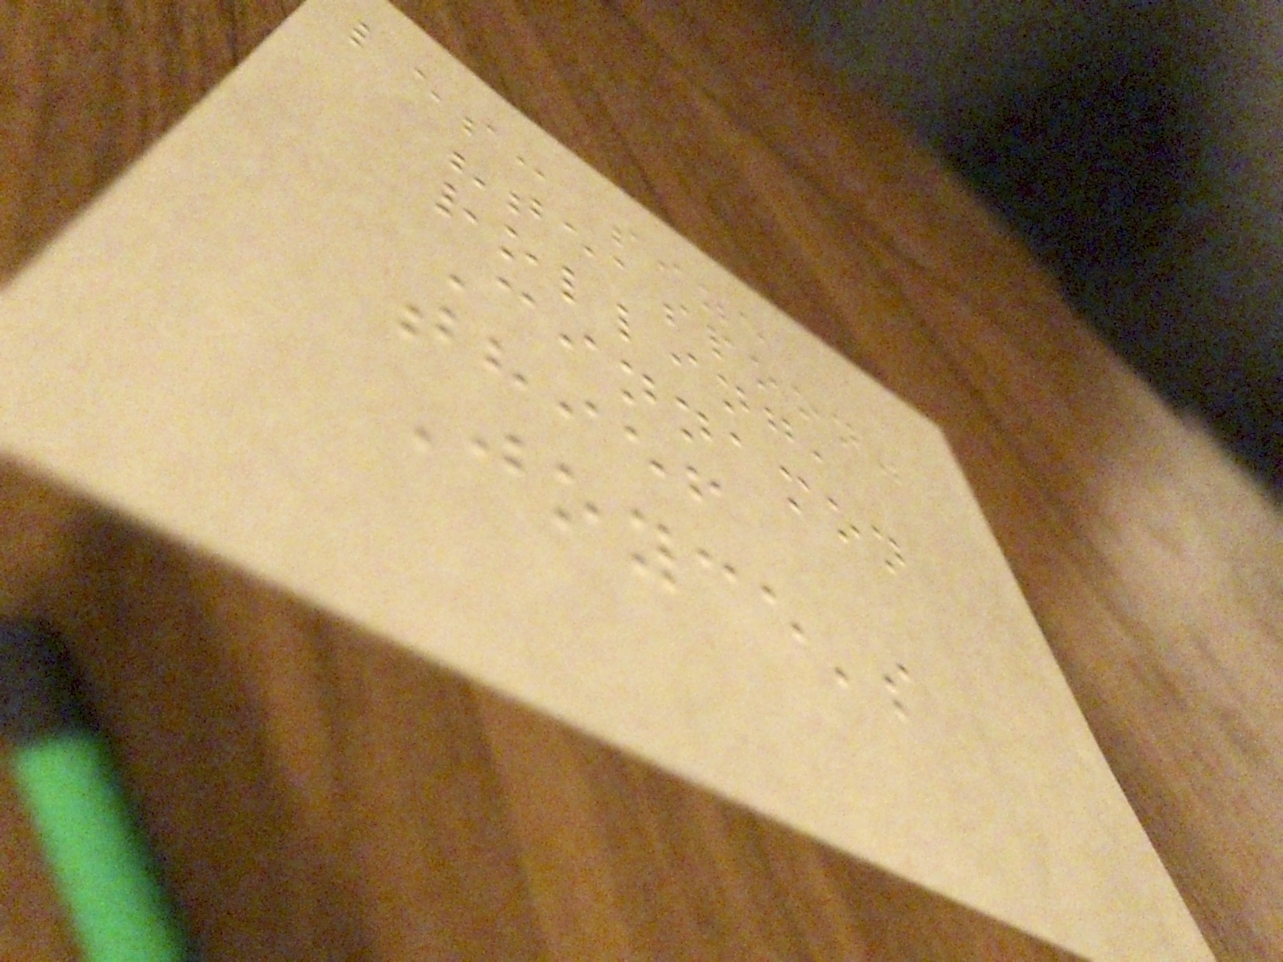les: size
"teaspoon"
rolling,
Cinnamon
thief
Joyce's
